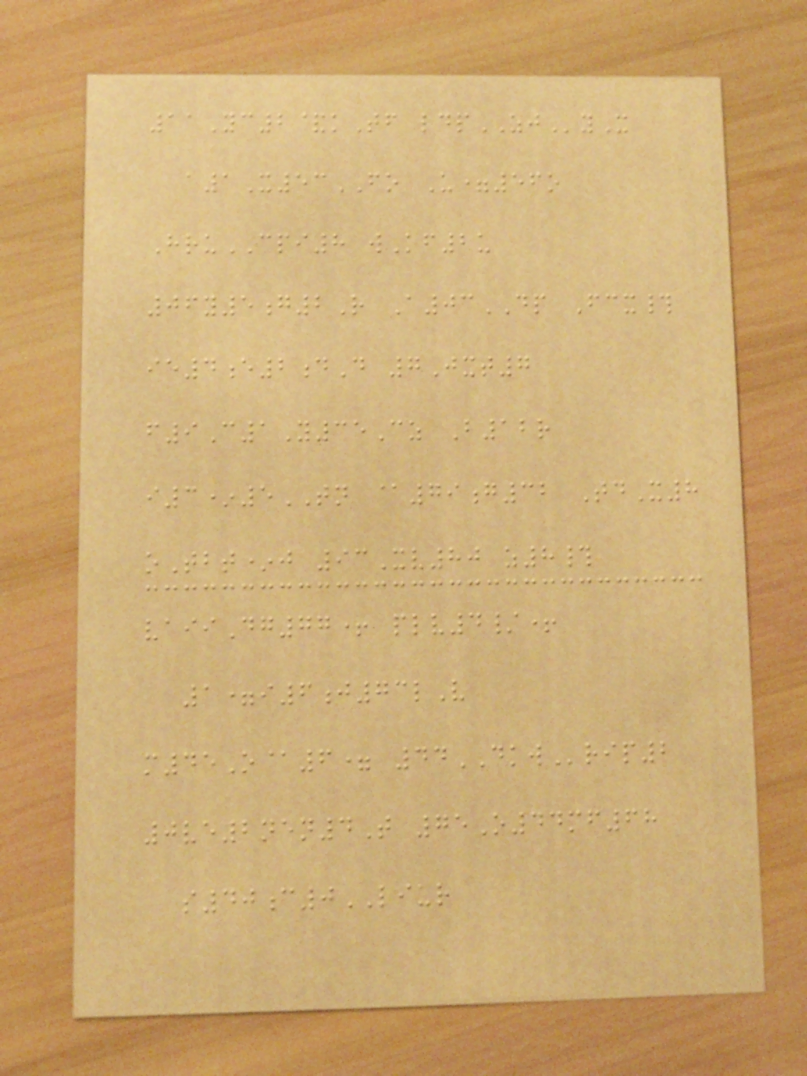11Yc2&kTf ldpZJyX
a1X53FO U=56o
HruCPI8 wKf2u
06y5g2R A03DP Fcx#
ie4e2dD 7Jxt7
f9C1Y35Cz B12r
i3*5TN @79g32 TdX8
oTbt*j 93Xv80 z8#
vaiiDg77+ plv4/+
1=i6j73lV
m45O@6= 44DKWrip2
0ve2nen4T 75O44mf68
s40c0LIUR
